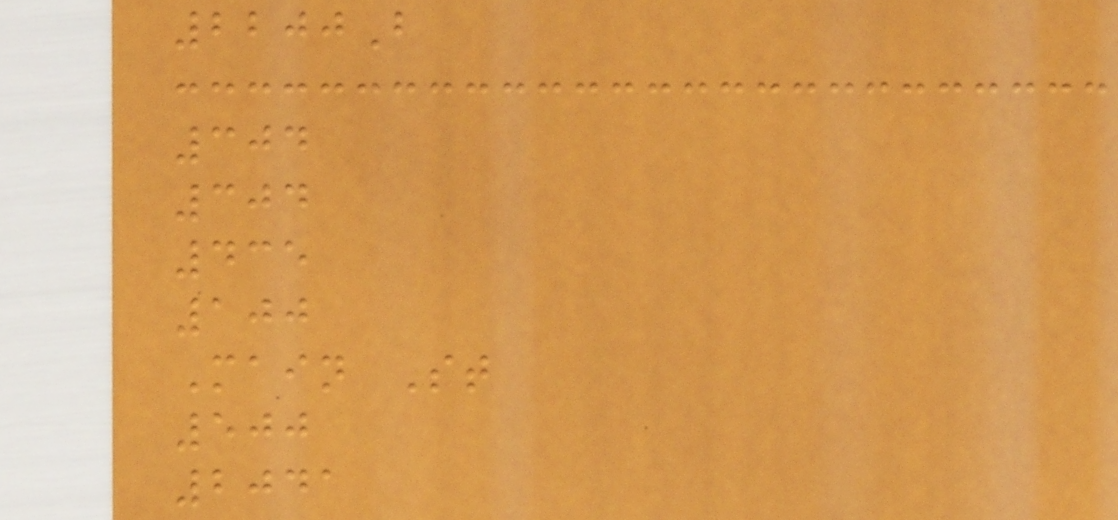2200B
304
304
435
100
Main St
500
2041
